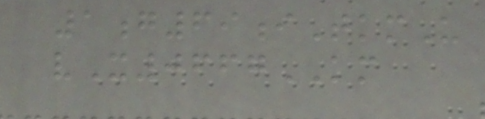1g69iTkmU
vX0667KM
